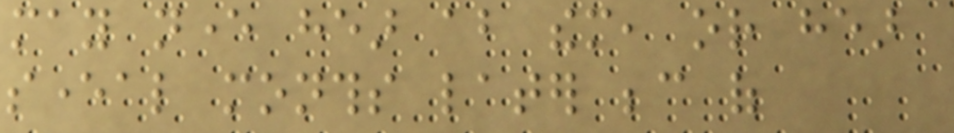may never hear about them, or hear
several months later because of
